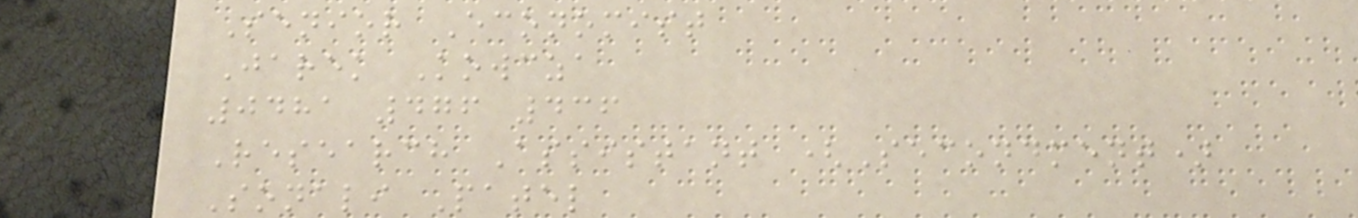Senior Economist
Jarek Kowcza
0481 476 436
Research Assistant (Secondment)
Sonali Patel
